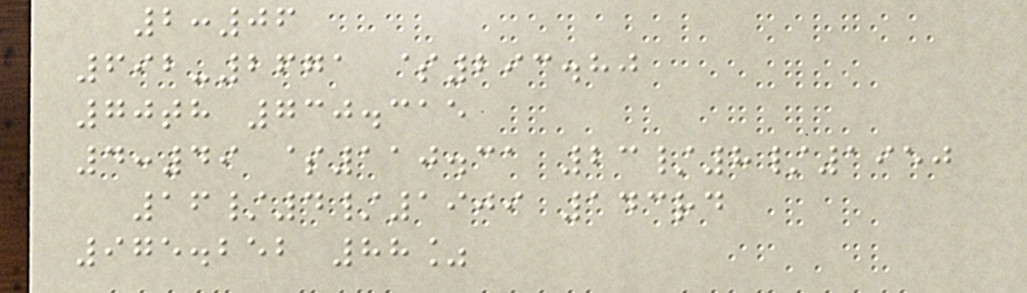2:06
692-2671 $293.80
70th 730.315
4:49 $110.31 23/8/1950
16/4/1909 143rd
975.252 88%
